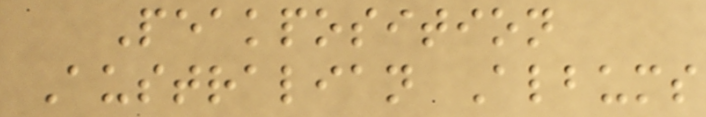Peakposition
Australian Albums
